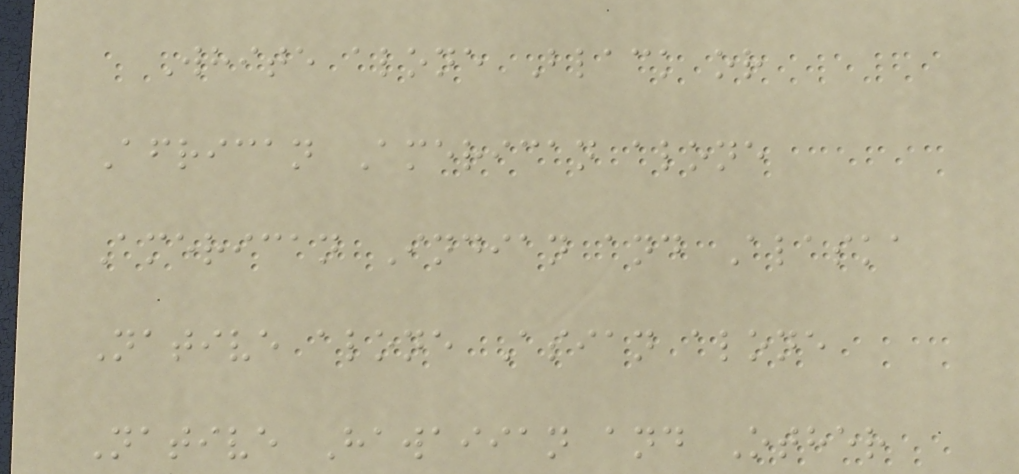White alone Black or
African American alone
American Indian and Alaska
Native alone Asian alone
Native Hawaiian and Other
